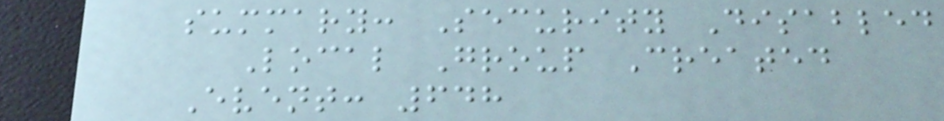summary: Security Disabled
Local Group Created
Event: 648
